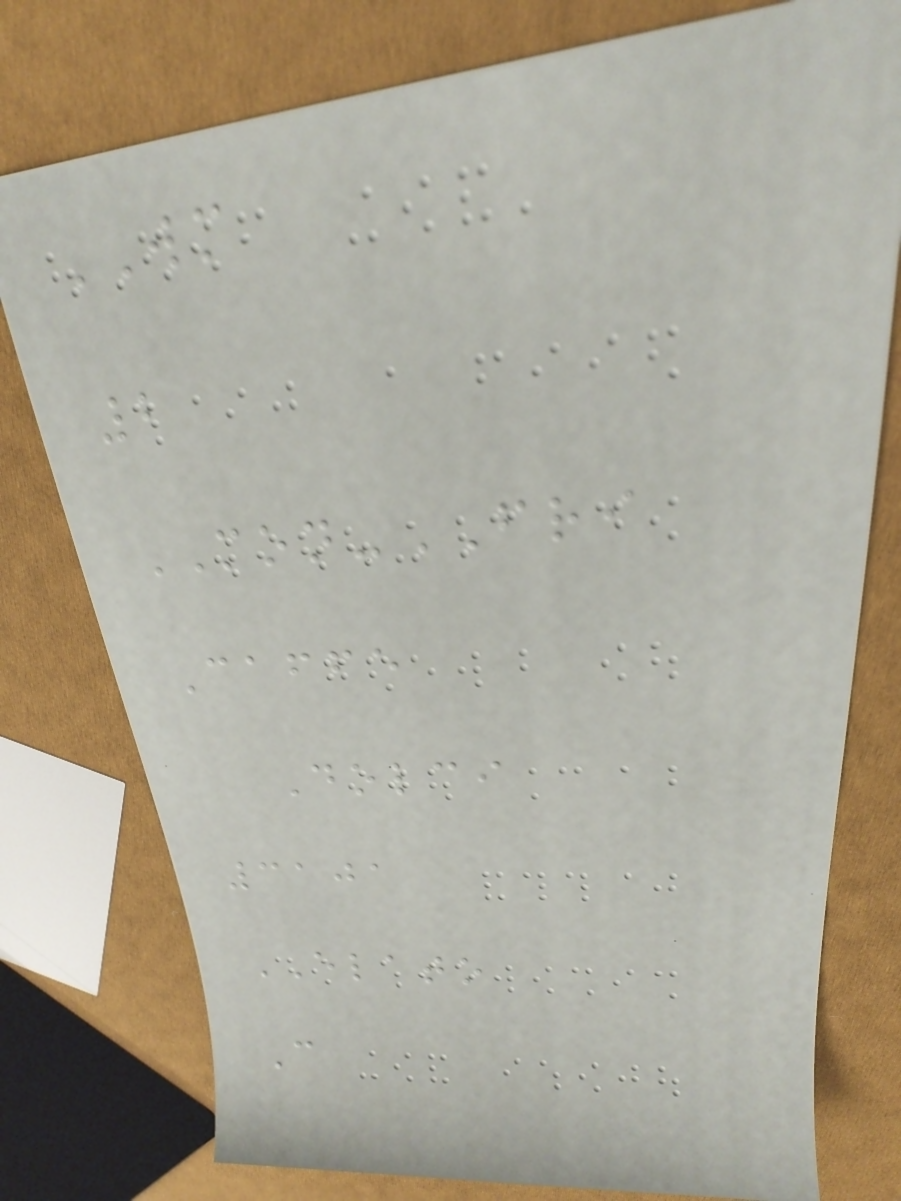WM
2
MON-FRI
Caffe
Dolci
3101
ELATO
C
